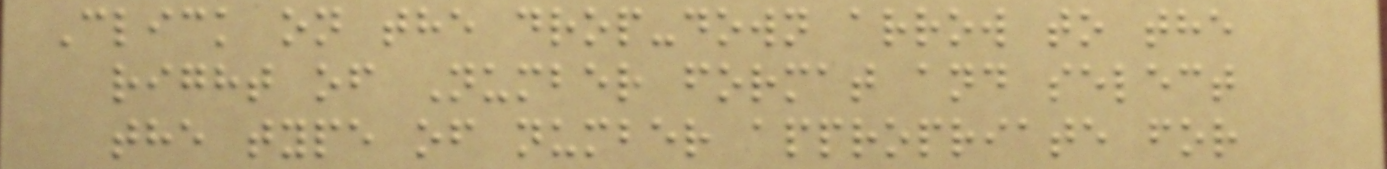Click on the drop-down arrow to the
right of Number format and select
the type of number appropriate for
